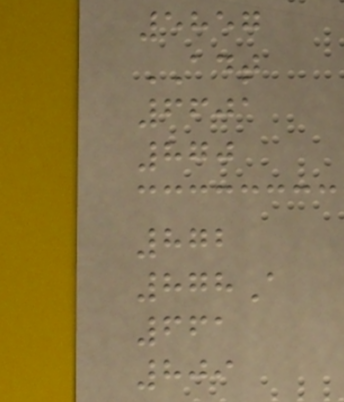5857
ADT
6601
870
872
878A
661
809
